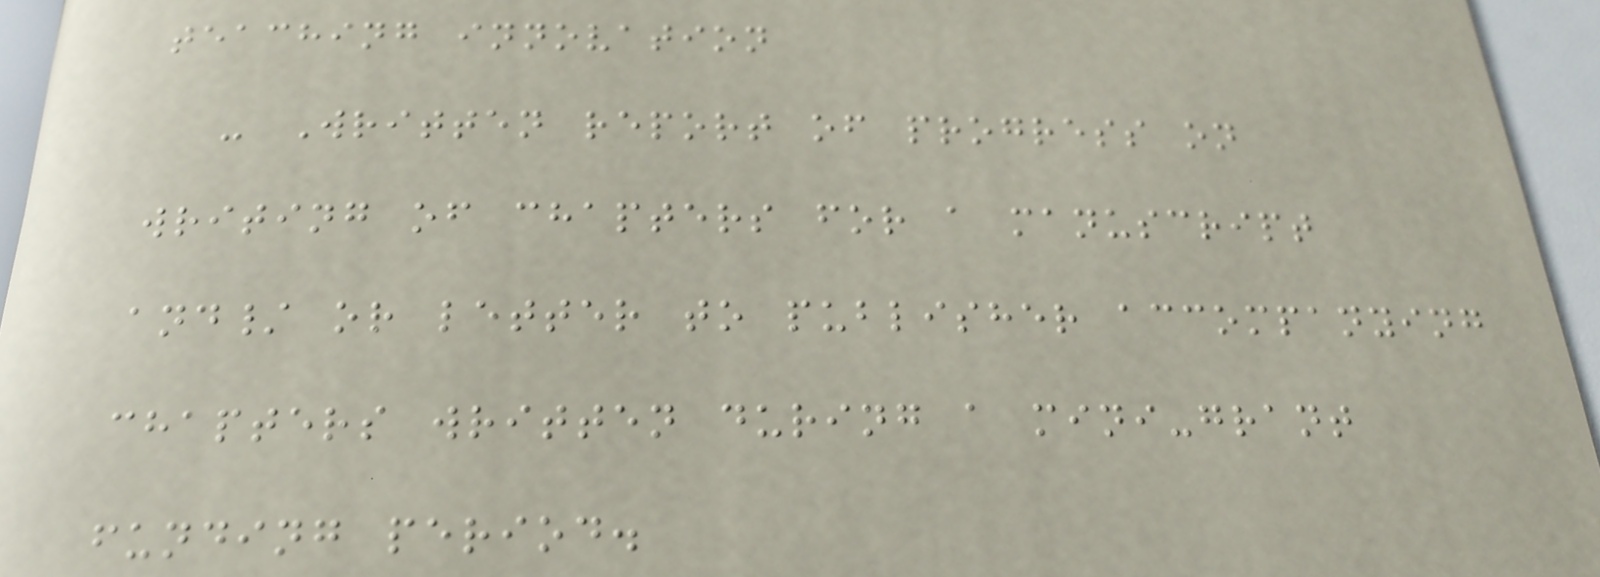teaching innovation
- Written report of progress on
writing of chapters for a manuscript
and/ or letter to publisher accompanying
chapters written during a mini-grant
funding period.
